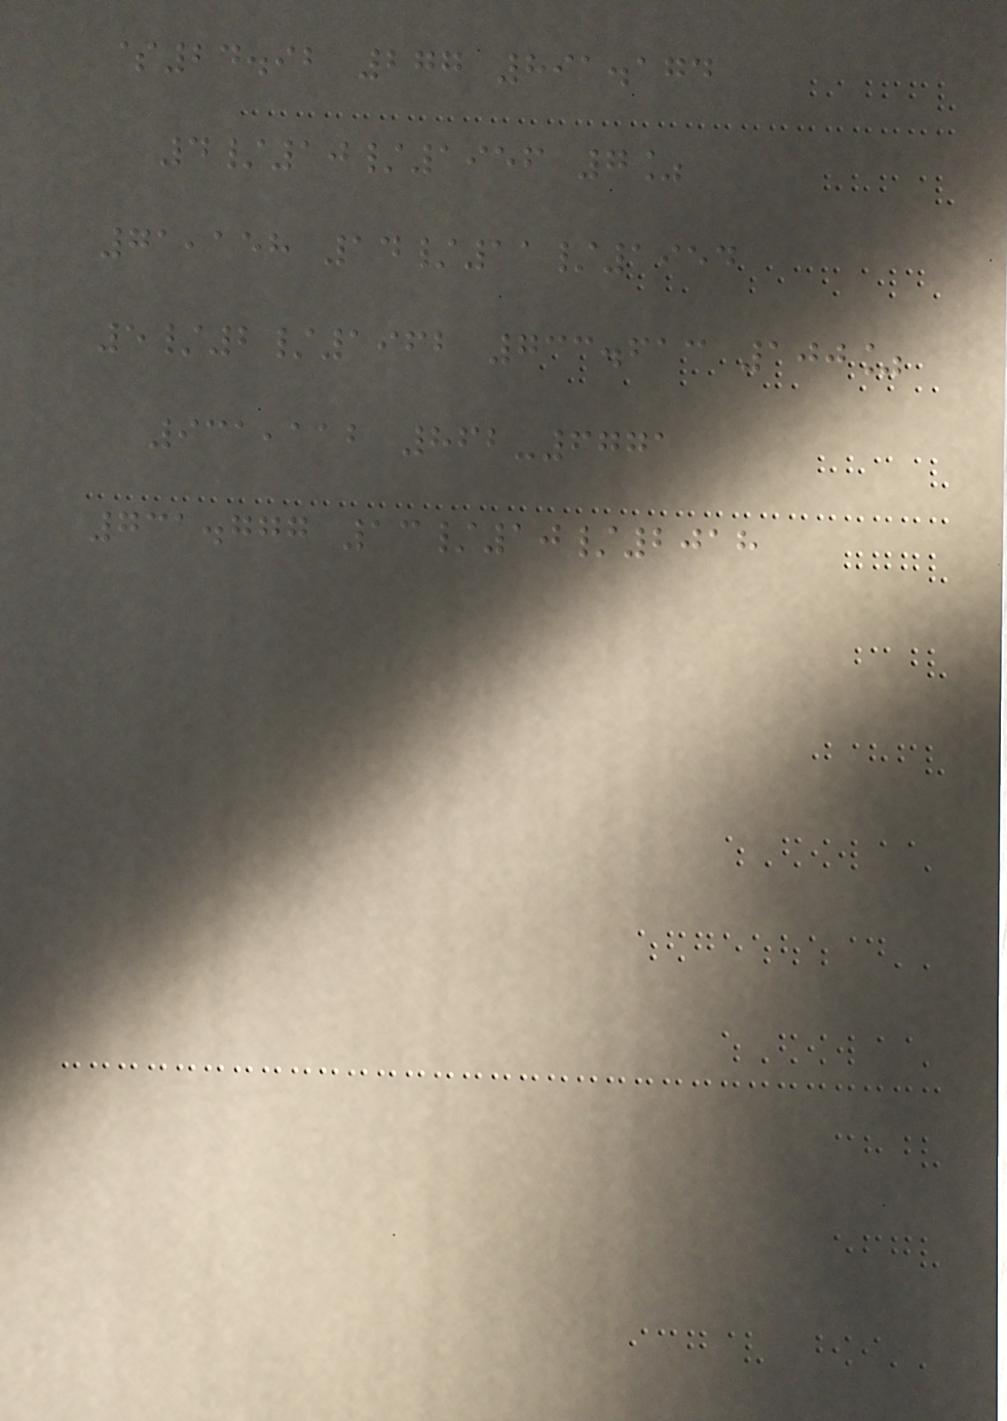$24.92 277 891.174
4/10/1956 7%
71,158 14/11/1954
5/2/1962 733.613 100%
931,112 862-6771
731.777 13/10/2018
